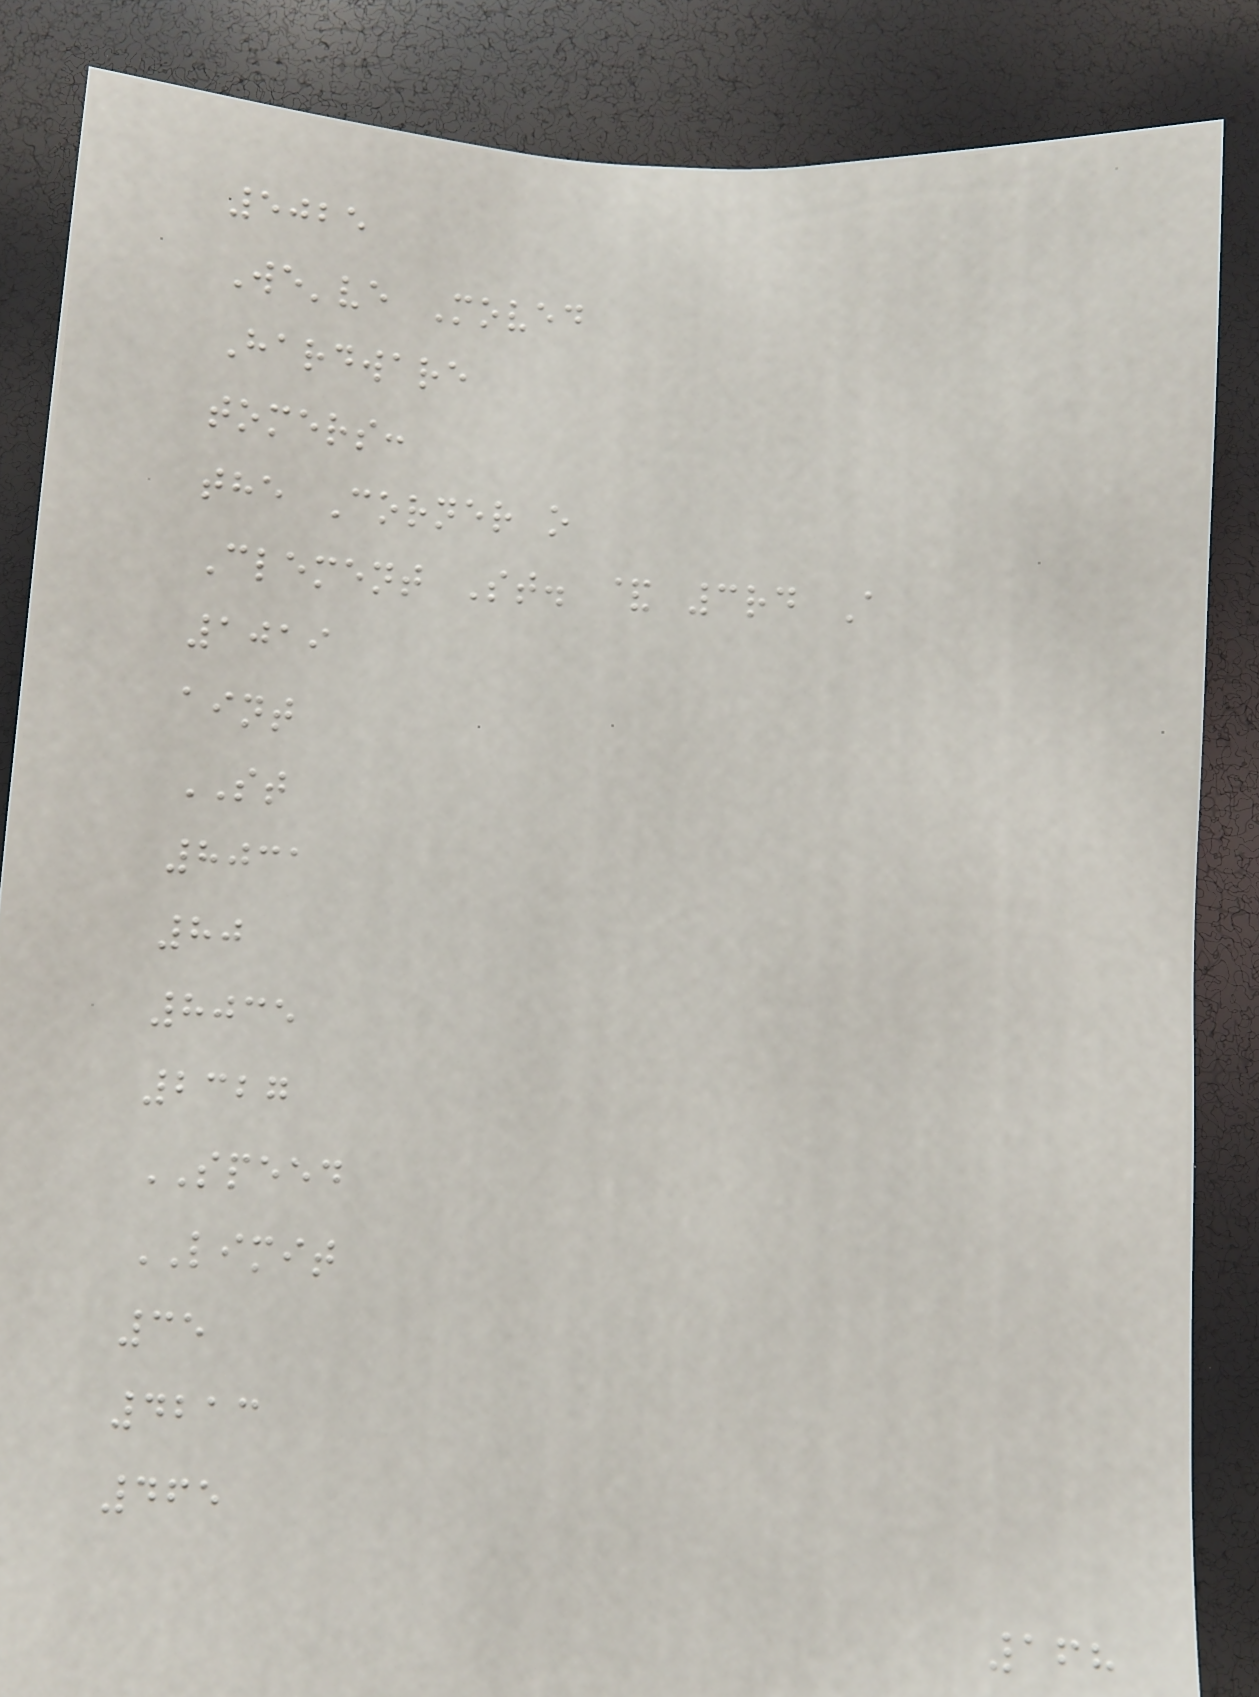5025
We've Moved
Hardware
tomers:
the Corner o
Clement St. & 3rd A
1019
aint
ST
8031
80
8035
2327
SPEED
LIMIT
35
4213
465
168
